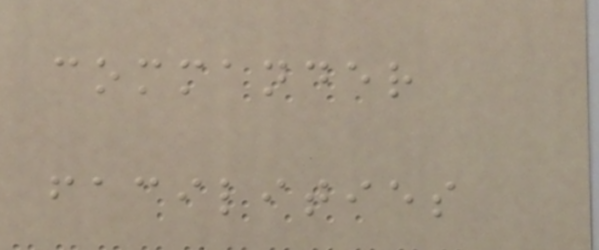commander
facilities
